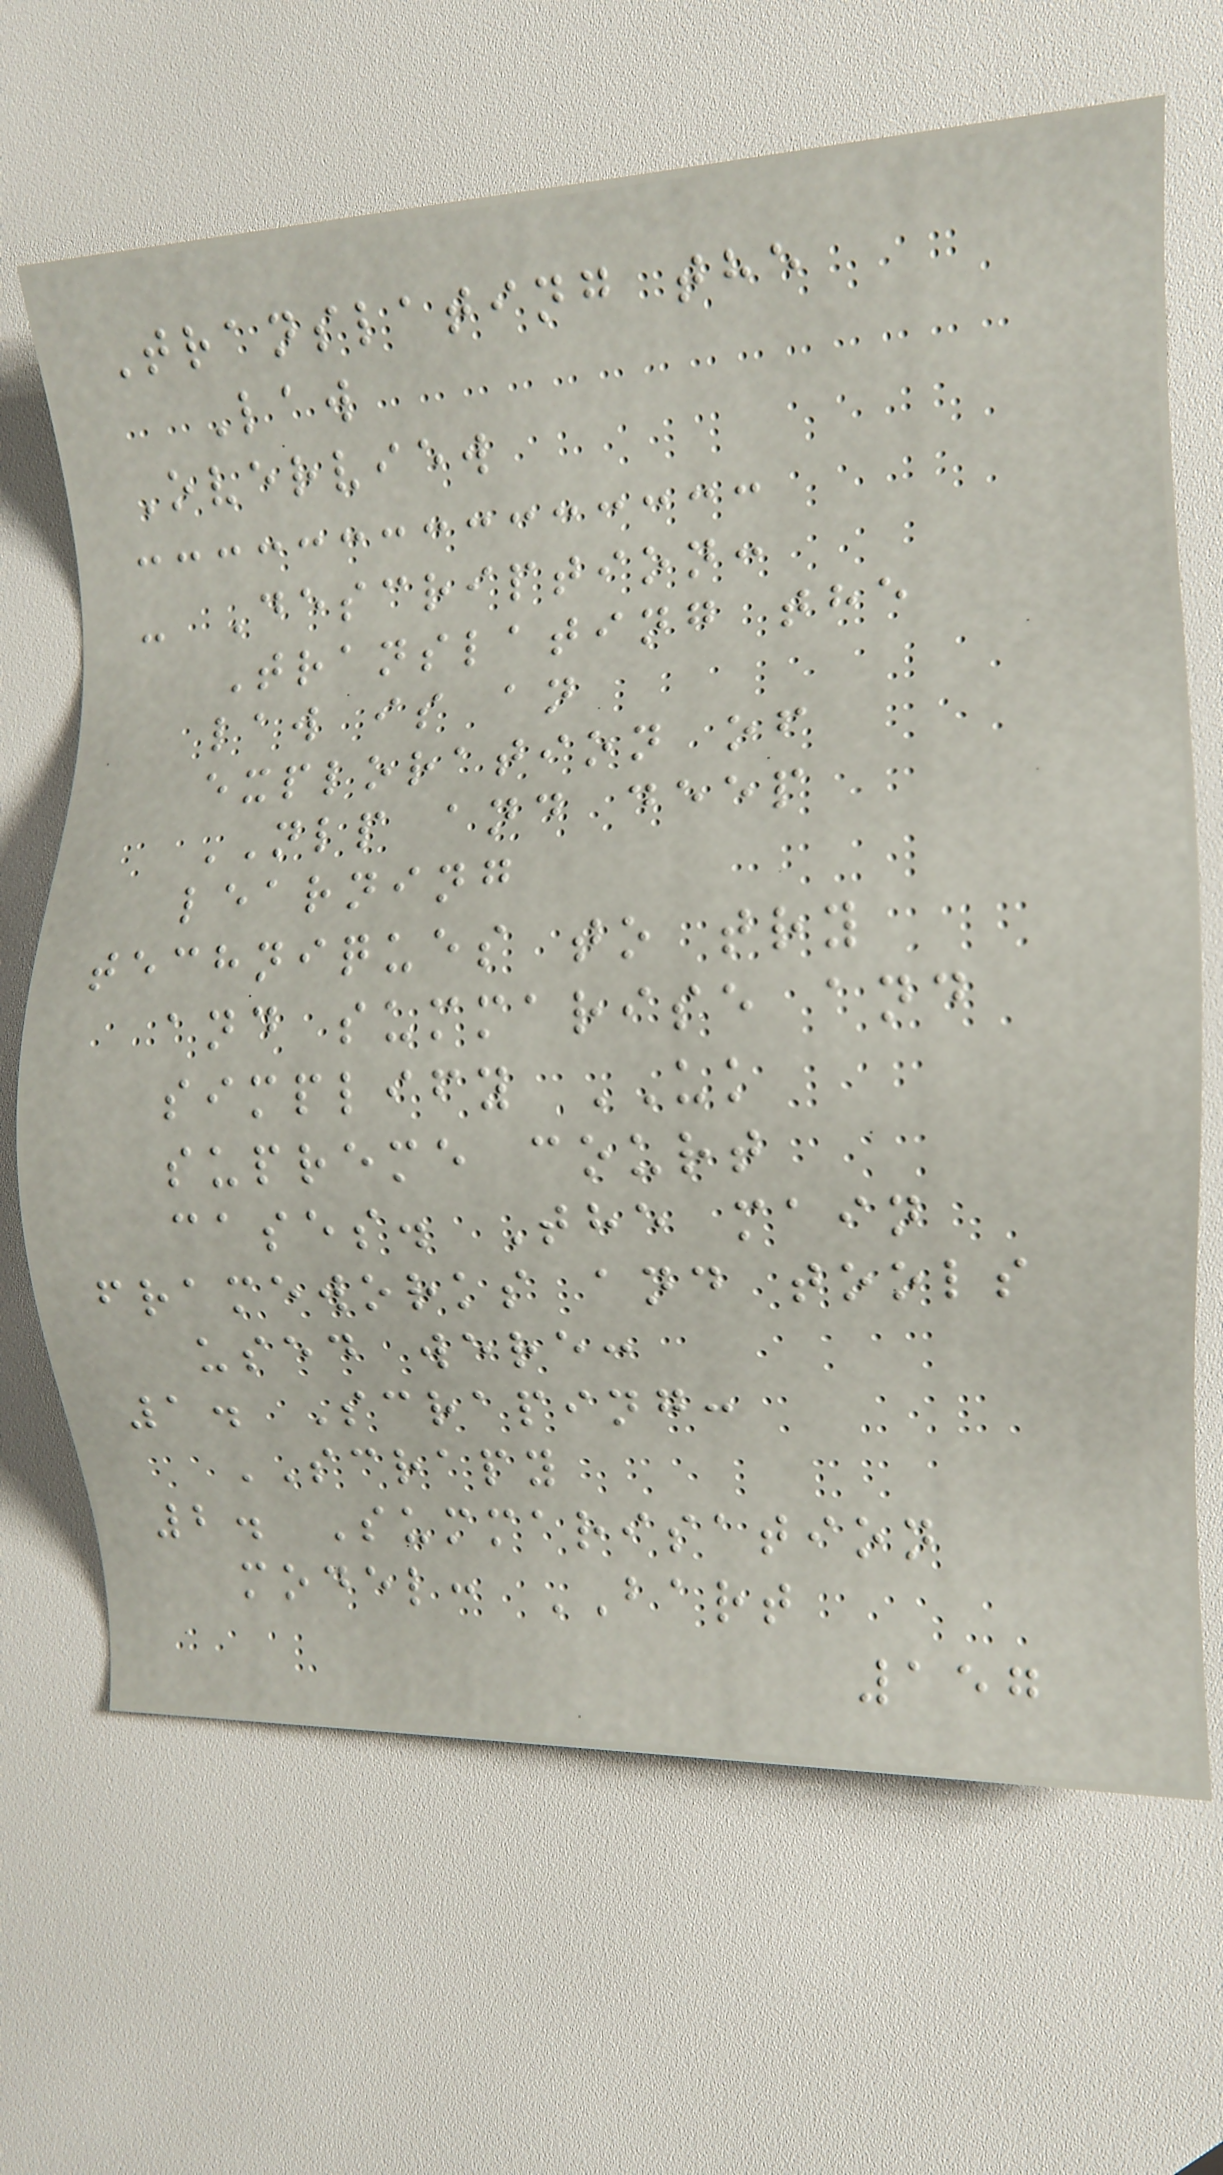Translating the
Law
Overview
- Description:
Translating the
law is an
exploration of
NLP and deep
learning
techniques to try
and summarise and
simplify UK
supreme court
cases. The main
frameworks and tools
used were:
1. Scraping:
SCRAPY
2. Summarisation
model: BART
157
